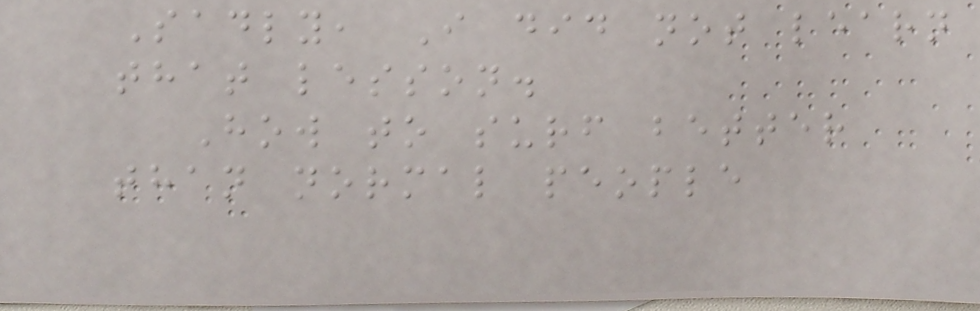Sadly, I did not learn
that lesson.
How to surf better
than normal people
